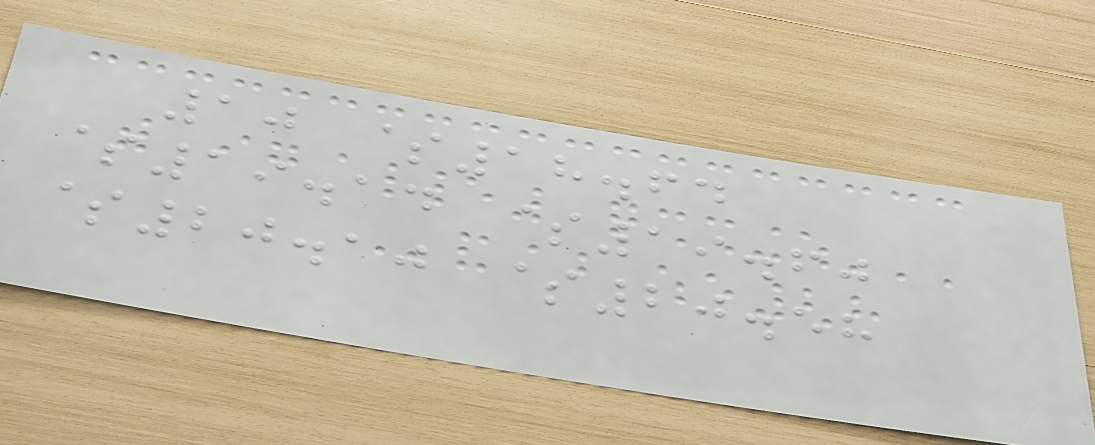10 $18.64
$19.14 $19.60
$20.10 $20.58
